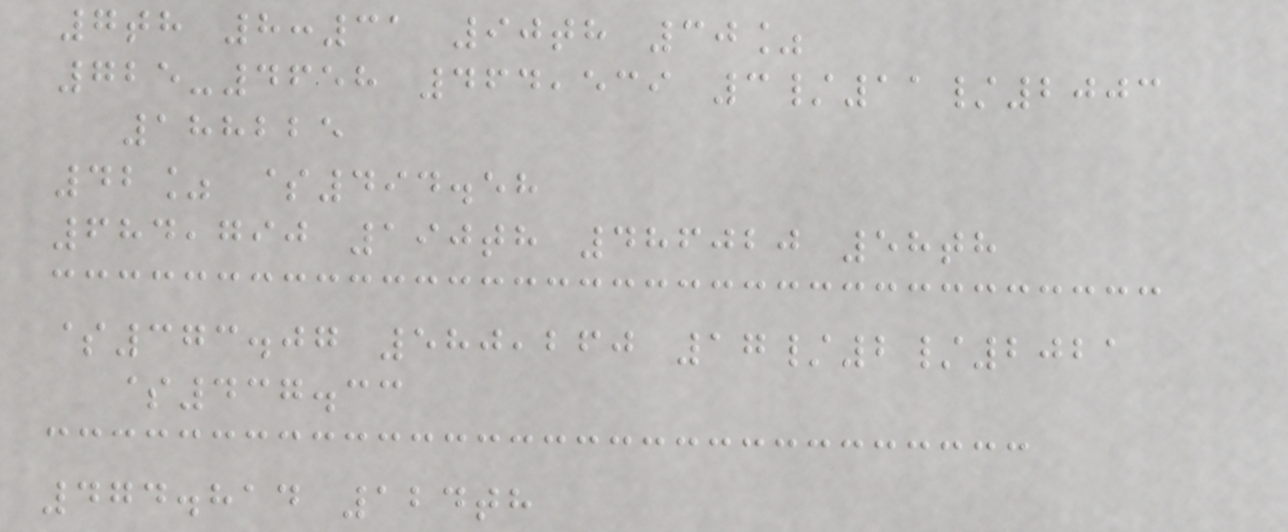7th 8:31 90th 30%
725-4658 464,539 3/11/2003
188225
42% $494.58
684,790 190th 486020 58th
$373.07 580,260 17/2/2021
$437.33
474.814 124th
